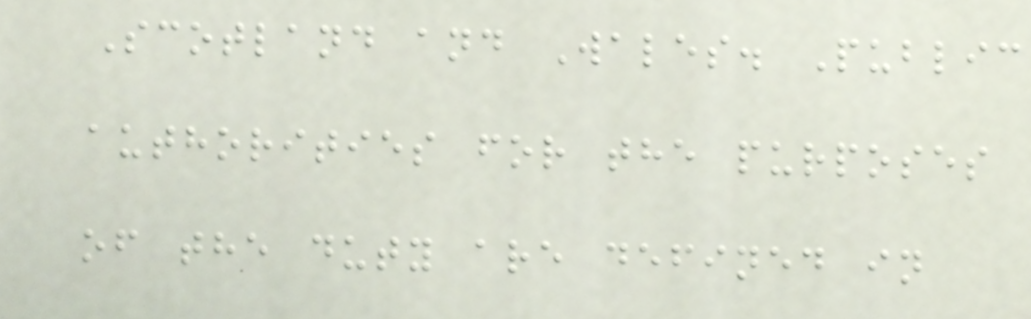Scotland and Wales. Public
authorities for the purposes
of the duty are defined in
